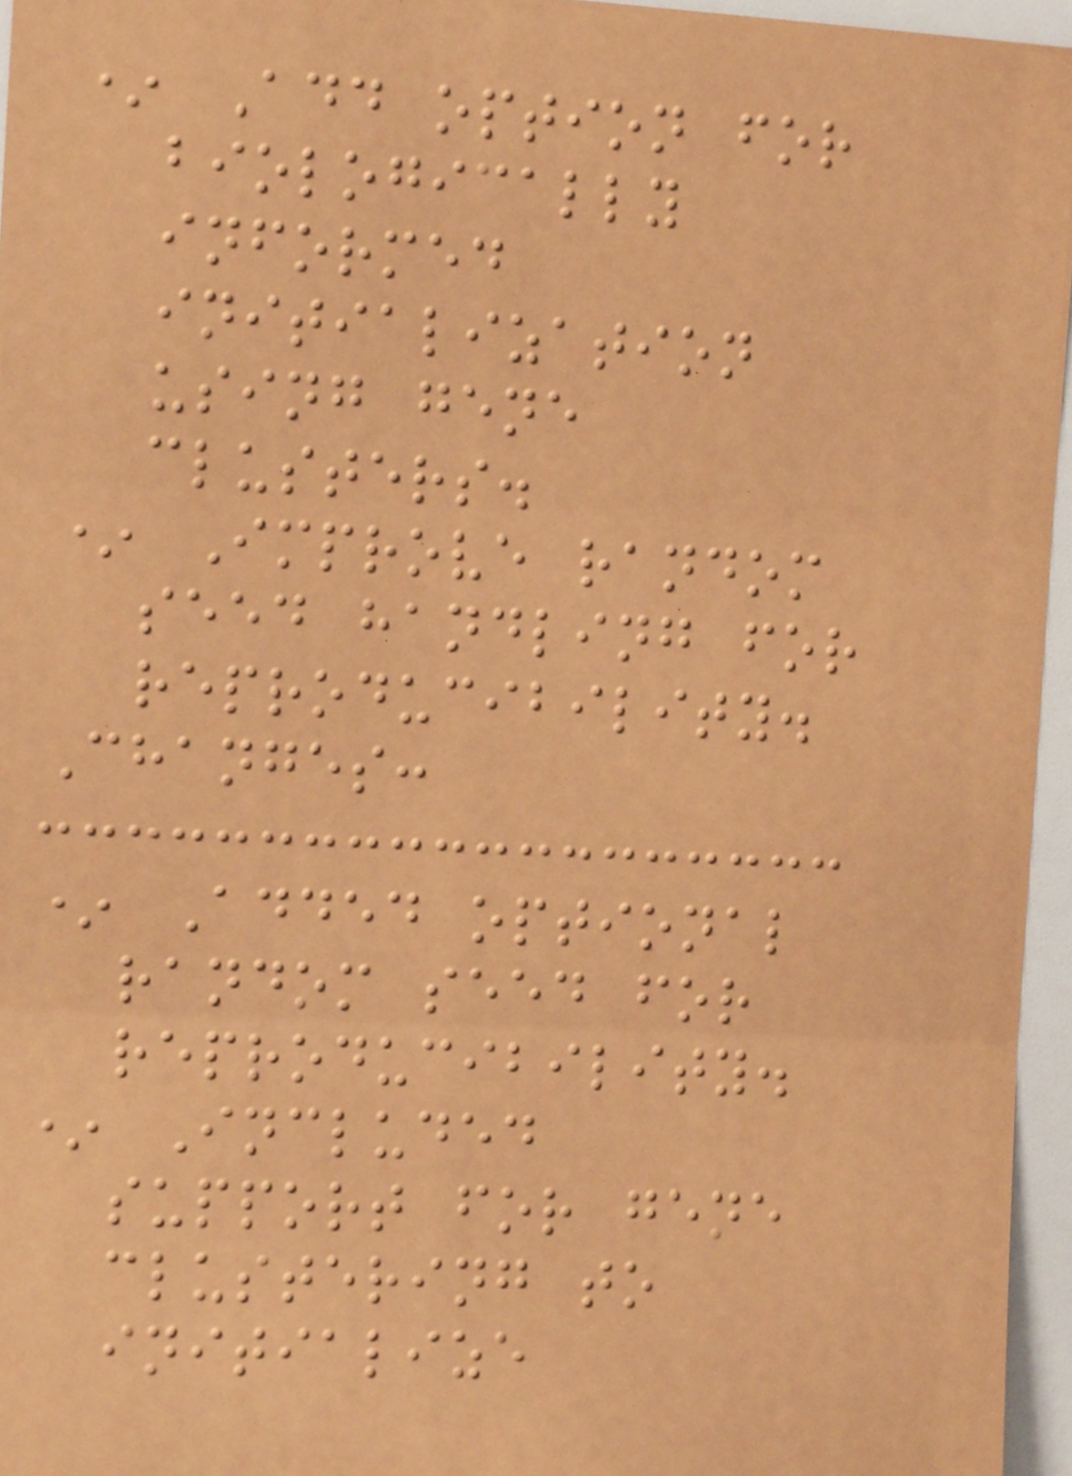* Add option for
biologically
informed
initialization
using gene
clusters.
* Improve random
seed handling for
reproducibility.
Changes:
* Added optional
random seed for
reproducibility.
* Included
support for gene
clustering to
initialize
